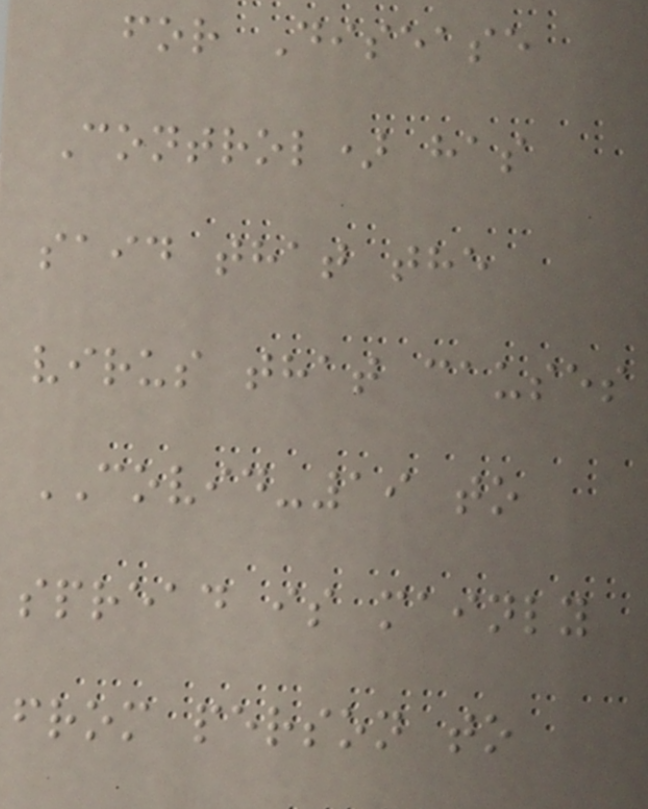for Disease
Control) has
said that the
virus that causes
COVID-19 to
spread is mainly
from person to
